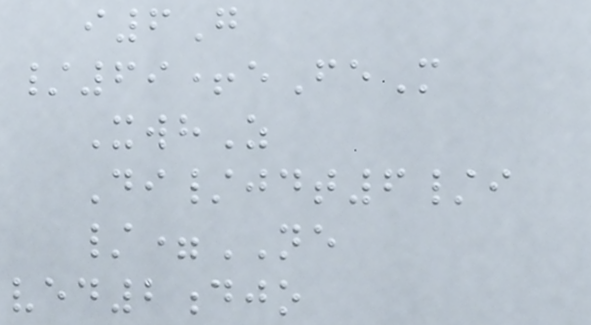i6G
/69+eFeM
XwhZ
Di/jdt6/i
/=NE
ved2djo
